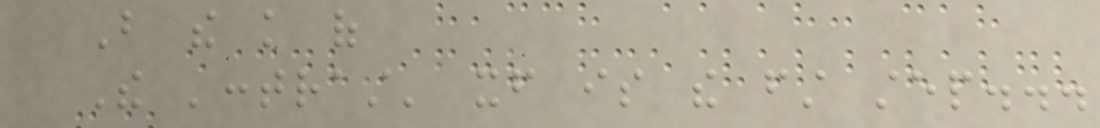But the knowledge of
The 'contrast' itself is the first step...
